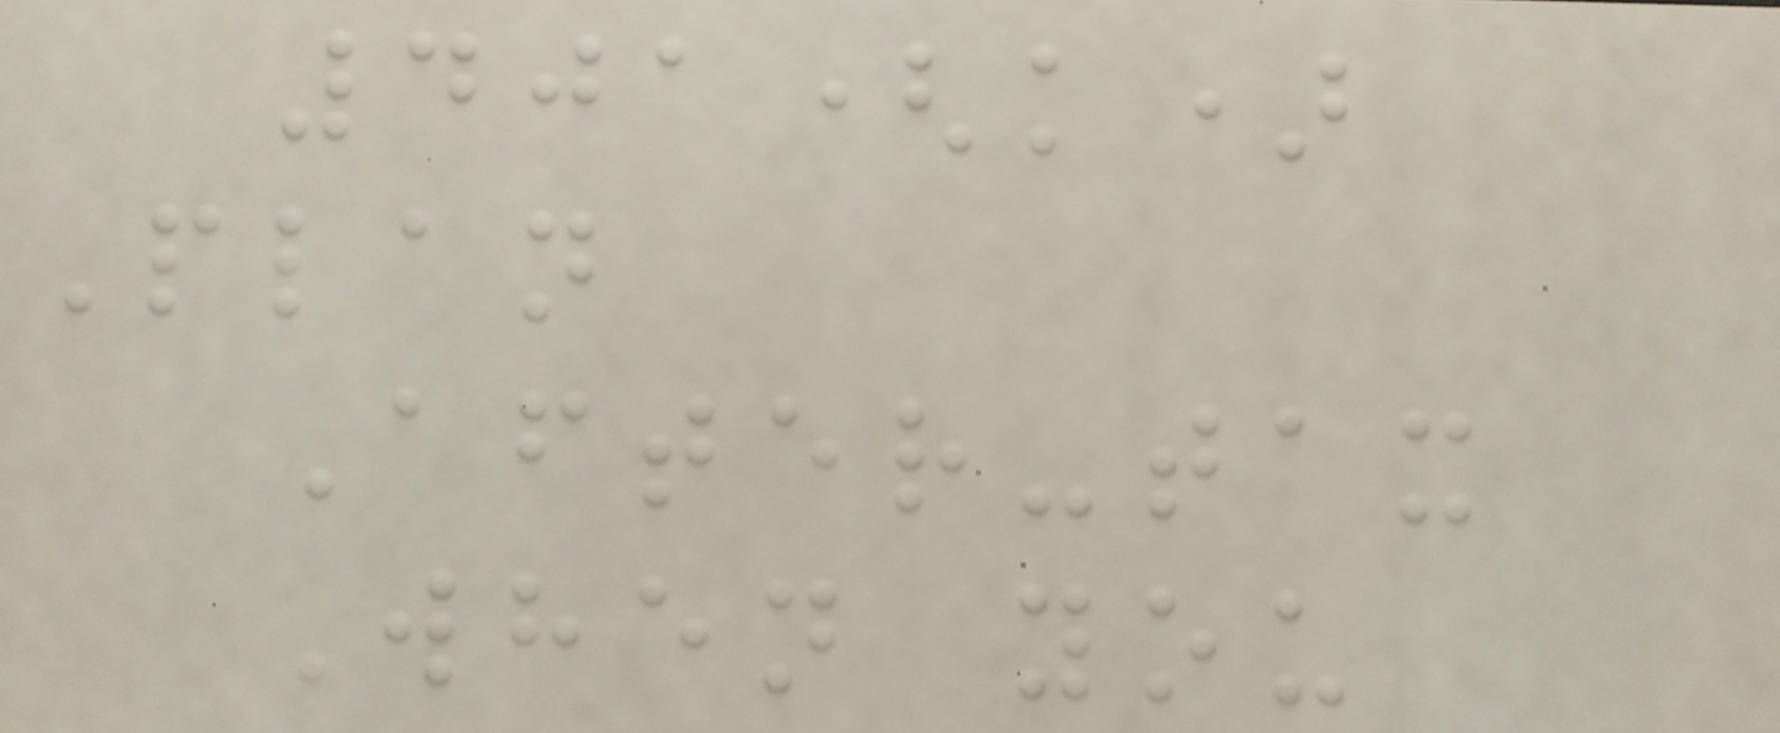401(k)
Plan
After-tax
When you
